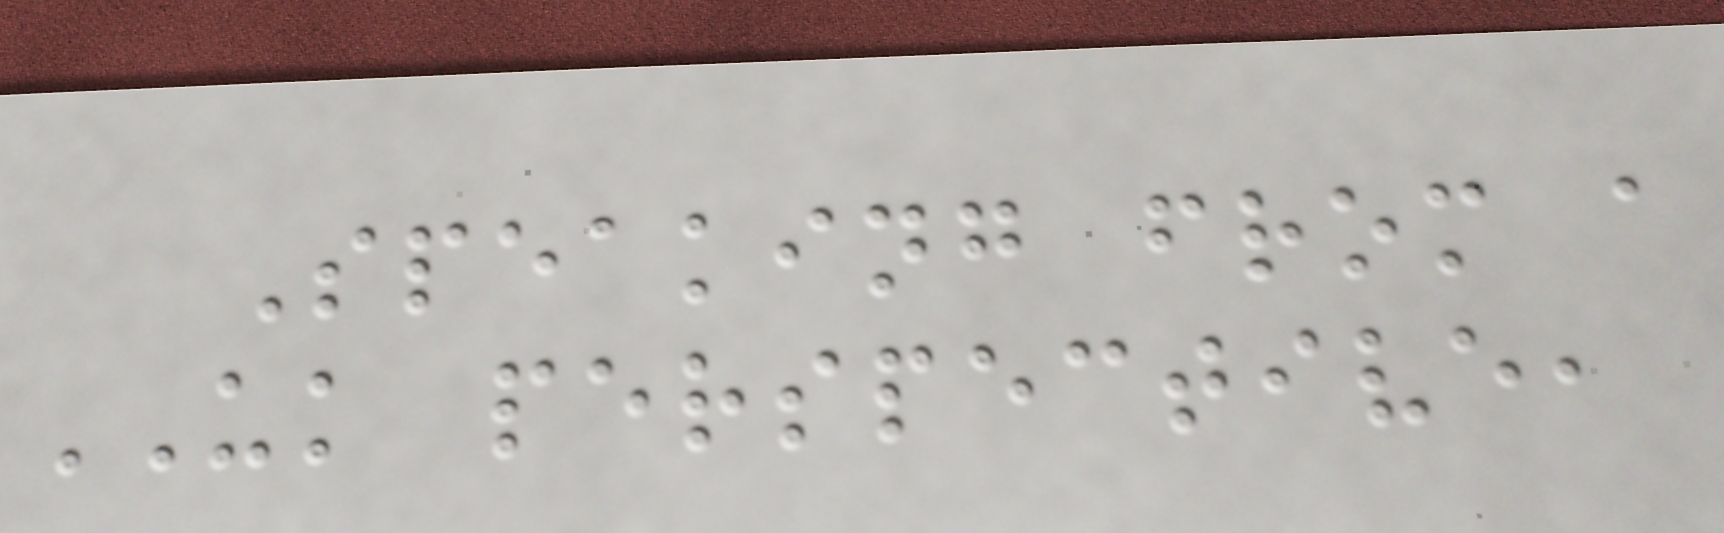Speaking from a
UK perspective,
